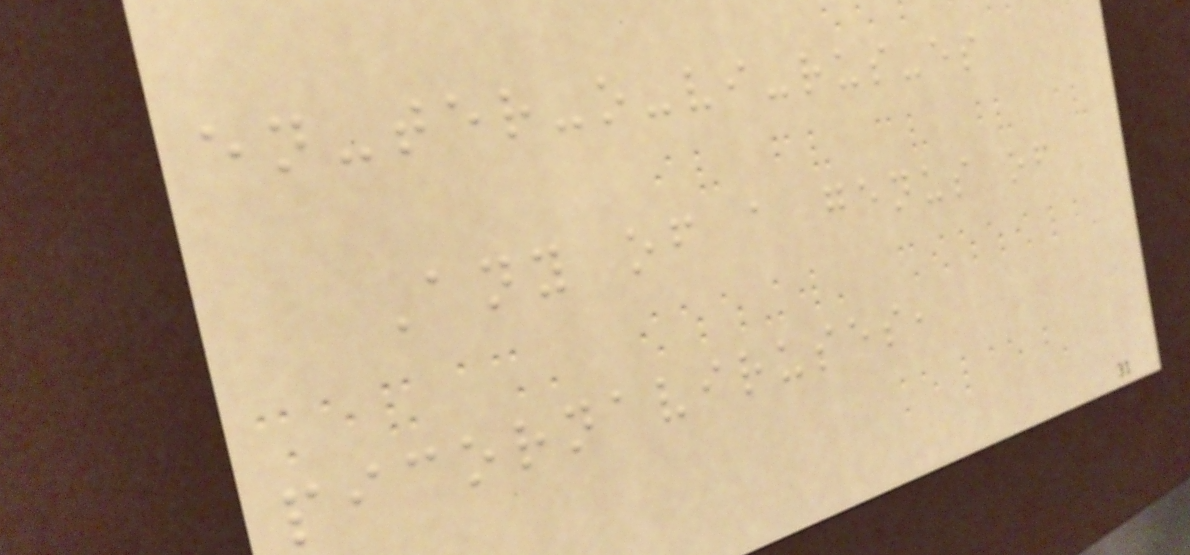en-ter-o-vi-rus-es
Any of a genus of
picornaviruses,
